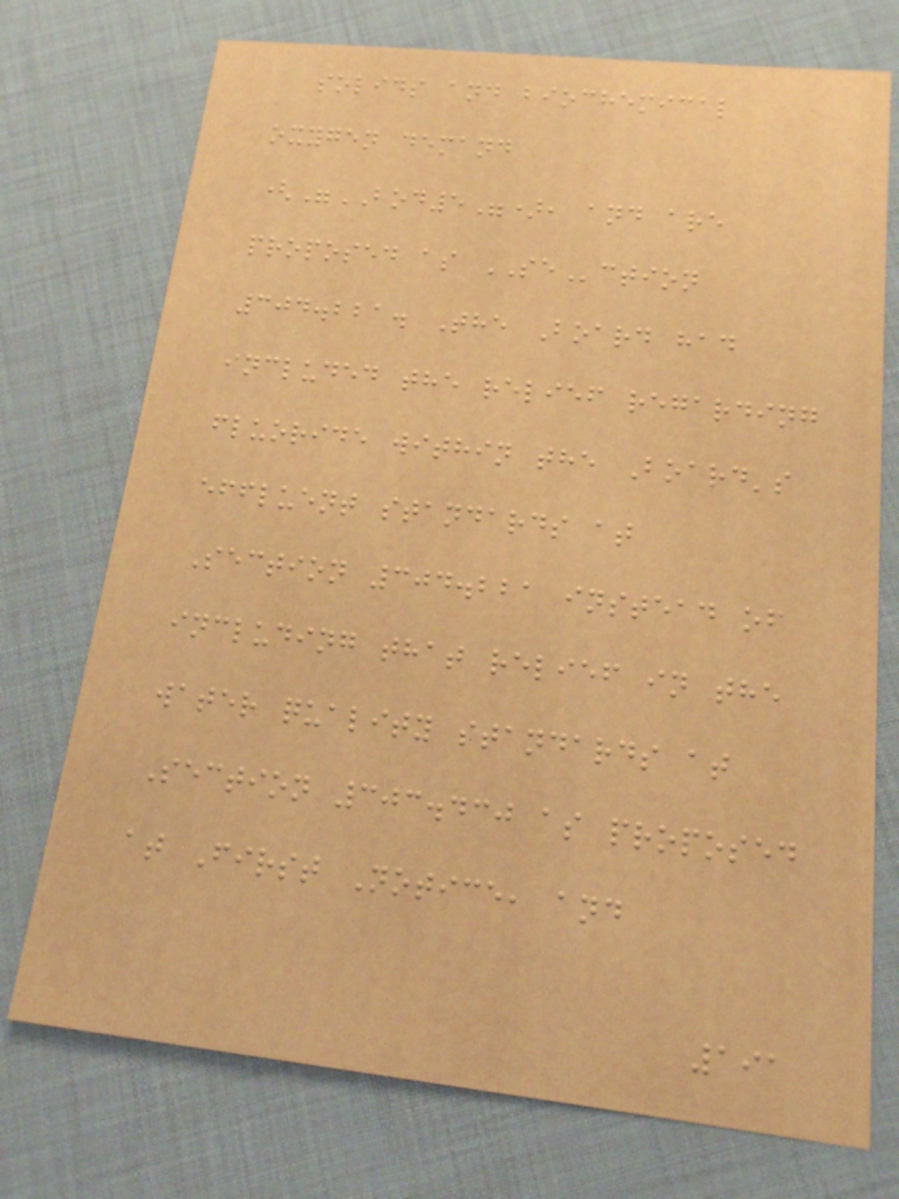solids and biochemical
oxygen demand
("BOD5"), and are
proposed as SEction
304.221. The Board had
included the relief regarding
fluoride within the Board's
effluent standards at
Section 304.221 instead of
including that relief in the
water quality standards at
Section 303.430 as proposed
at First Notice, and
191
